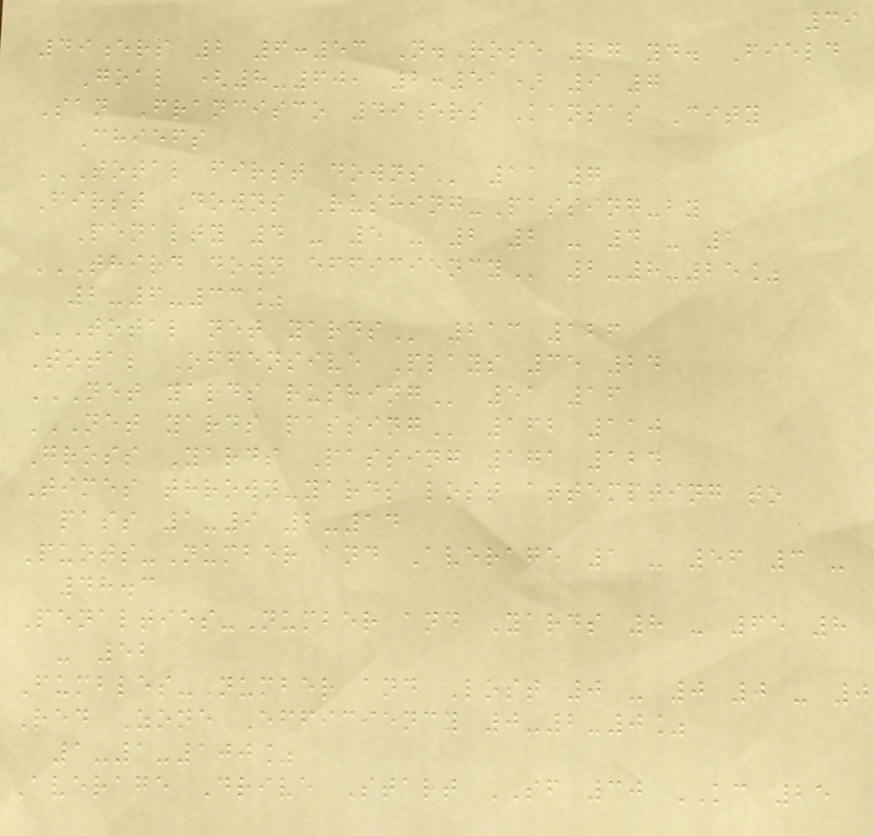39
49ers 2 6:53 N.Rose 27 yd. Field
Goal (8-60, 2:51) 9 7
San Francisco 49ers Kansas City
Chiefs
TOTAL FIRST DOWNS 11 7
First Downs Rushing-Passing-by
Penalty 4 - 5 - 2 2 - 4 - 1
THIRD DOWN EFFICIENCY 2-8-25%
2-6-33%
TOTAL NET YARDS 213 126
Total Offensive Plays 35 24
NET YARDS RUSHING 51 16
NET YARDS PASSING 162 110
Gross Yards Passing 171 124
Times thrown-yards lost attempting to
pass 1-9 2-14
Punts-Number and Average 1 - 56 3 -
48.3
Penalties-Number and Yards 8 - 65 8
- 52
Fumbles-Number and Lost 0 - 0 0 - 0
Red Zone Efficiency 0-2-0%
1-1-100%
Average Drive Start SF 30 KC 25
